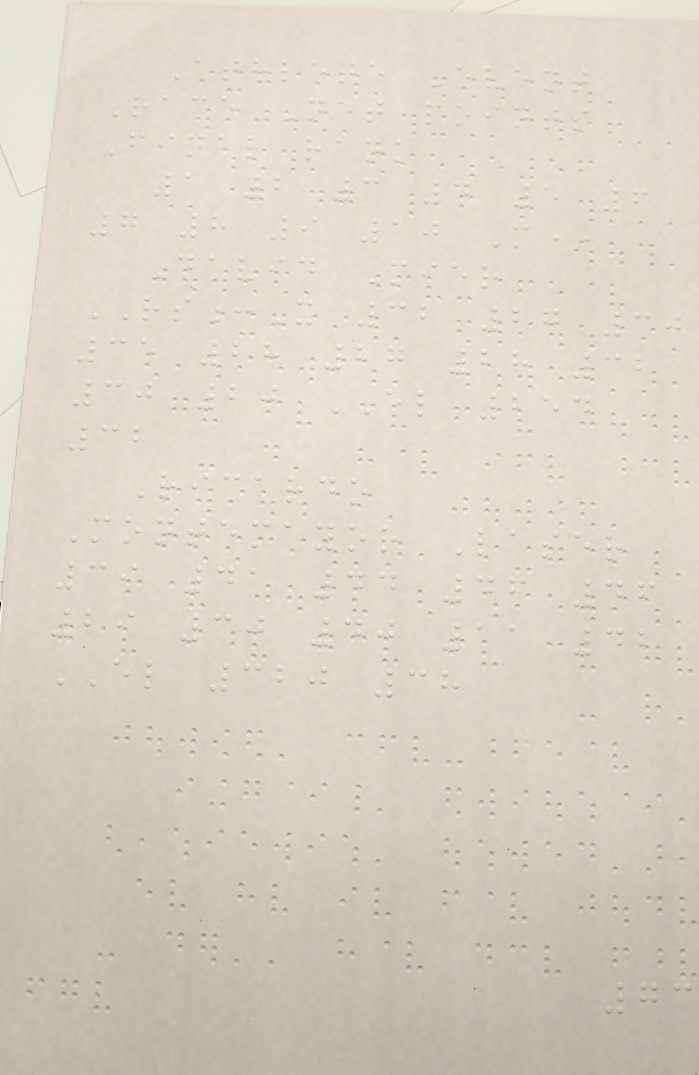Athlete Event
Race Net points
Final rank
1 2 3 4 5 6
7 8 9 10 M*
David Mier
RS:X 32 27 30
35 28 27 28 32
30 20 EL 254
32
Ricardo
Montemayor Laser
39 41 44 46 46
29 30 40 11 42
EL 320 38
73
